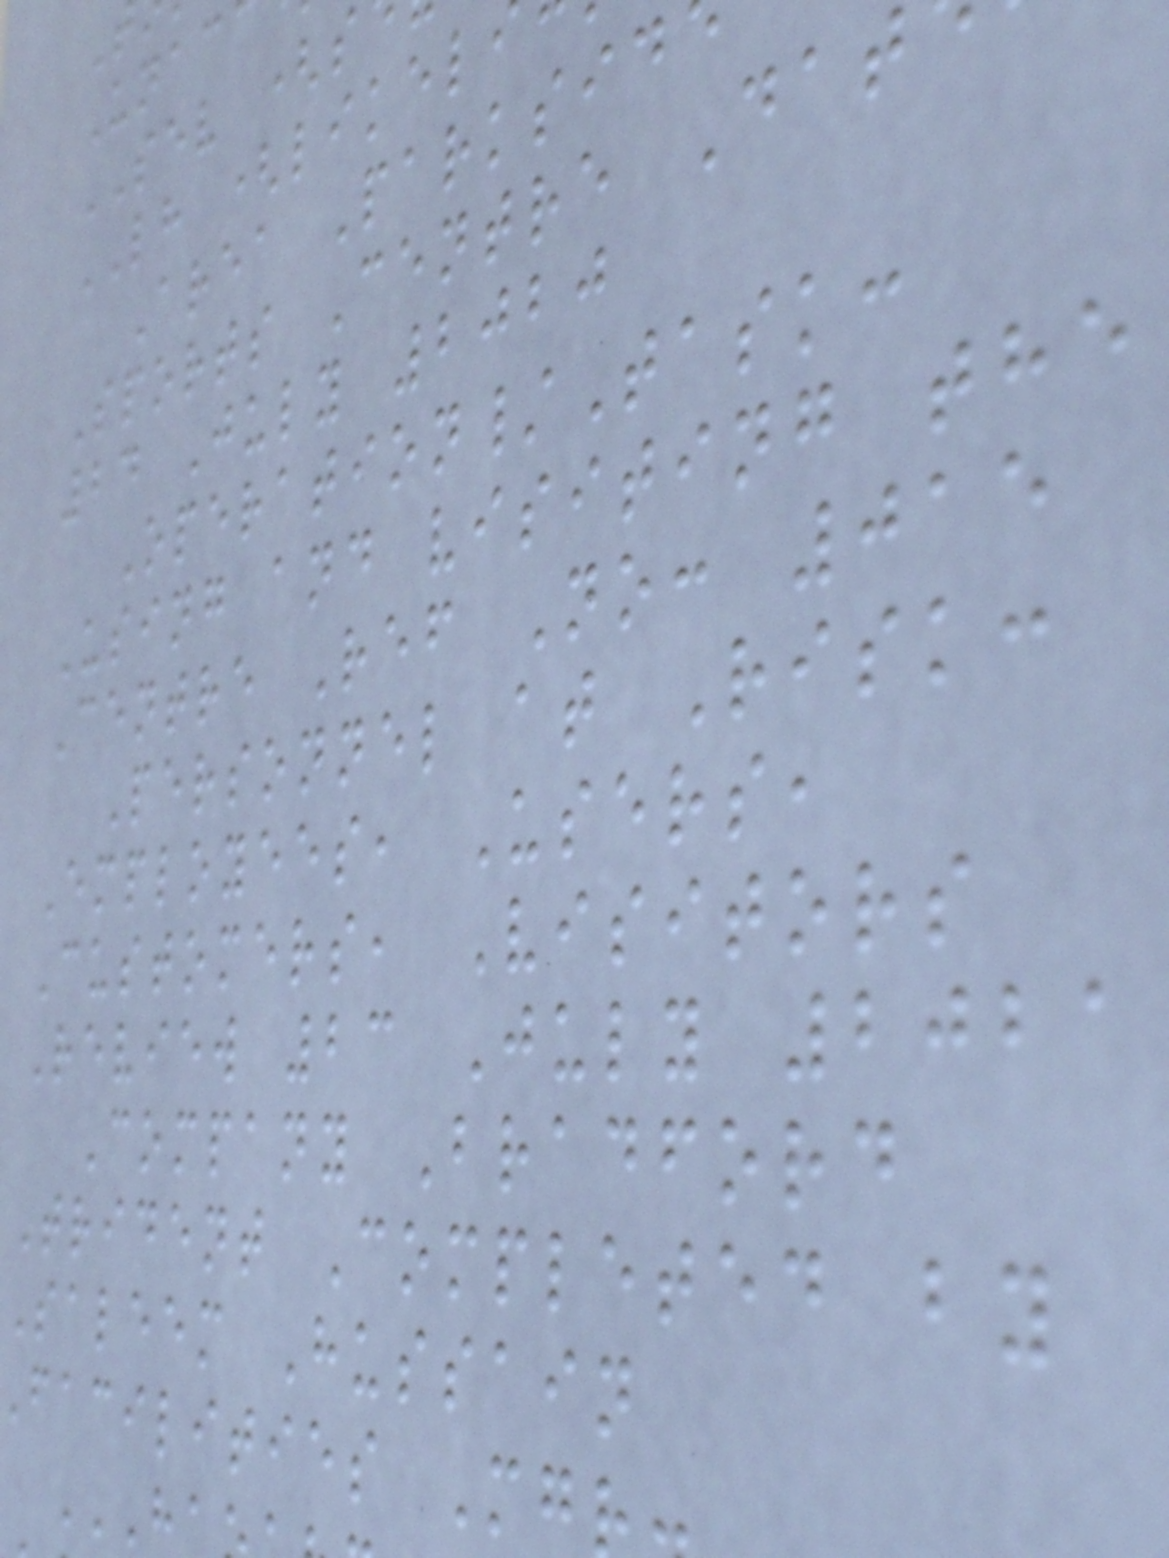SEV (s
LH (likeli
Area Parksid
Sports Centre Dat
24 July 2020
Operation/Task:
Using and visiting the
Centre Ref No: 015
Personnel at Risk:
Employees, Users,
Customers, Visitors
Review 23 July 2021
Company Bradford
Trident Completed by
Saleem Hussain
facilities Mg
